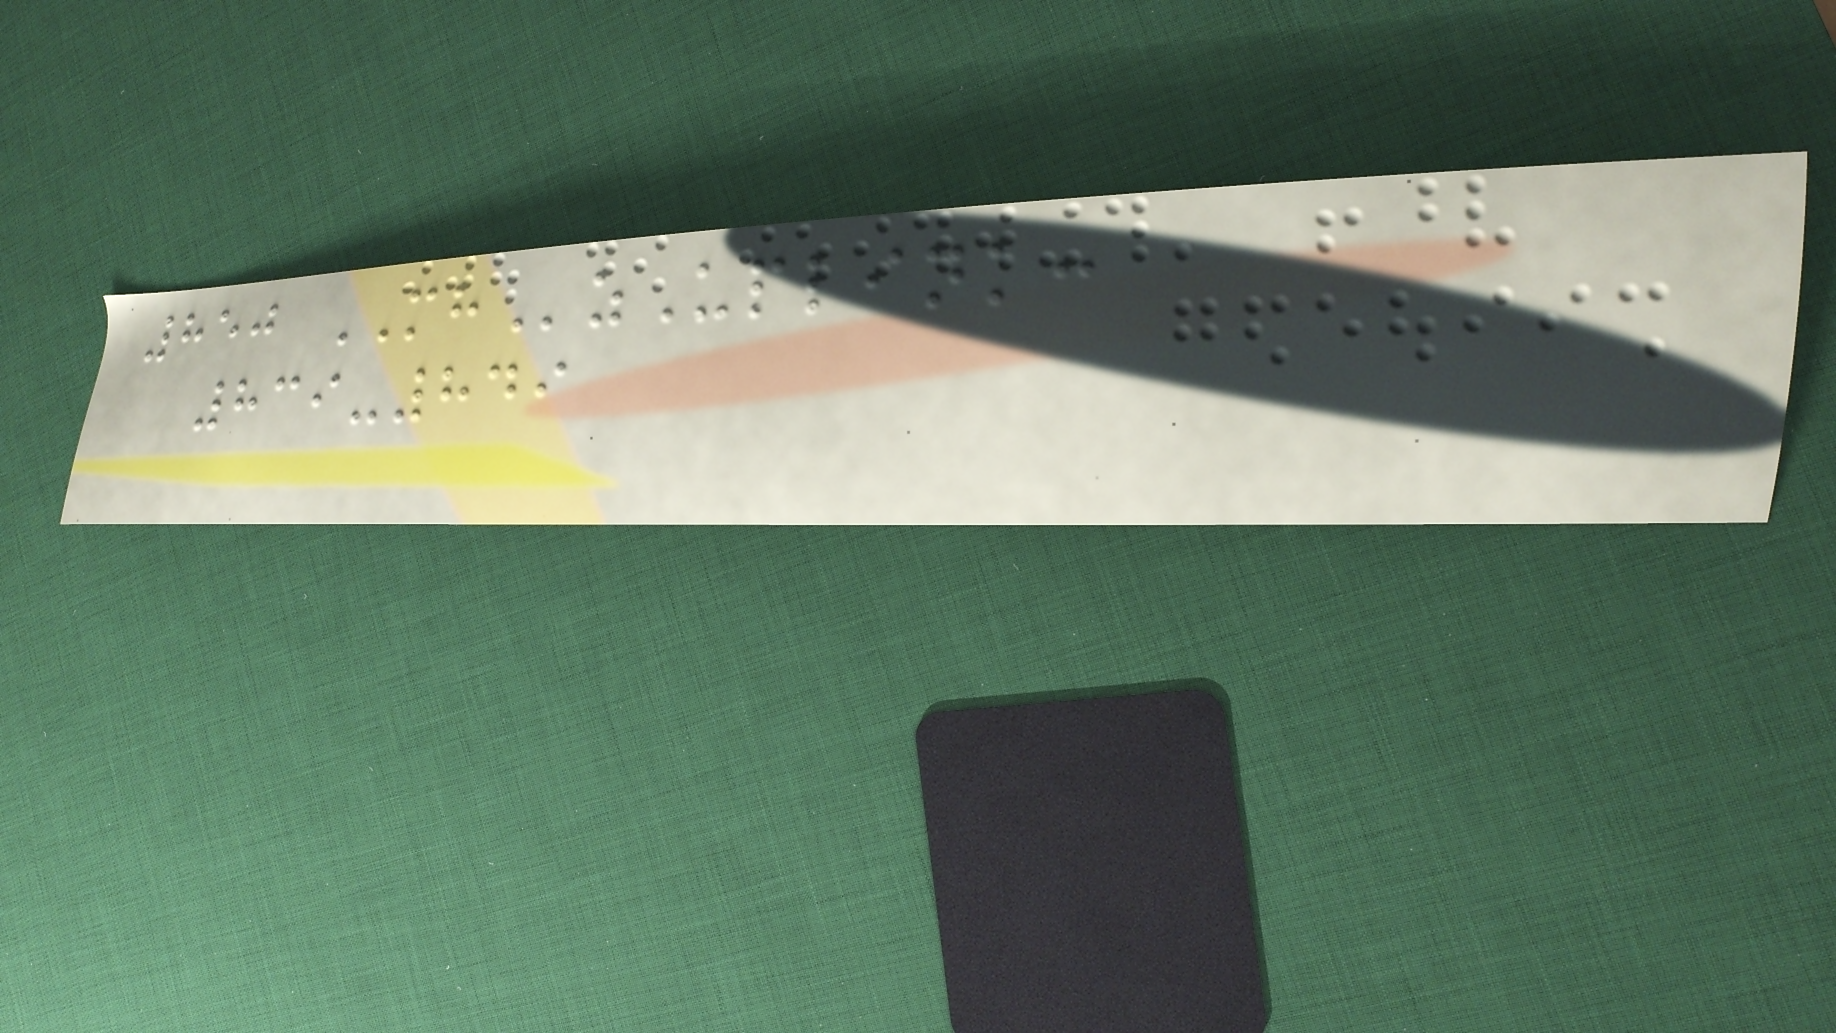850 MHzUplink:
839-849
